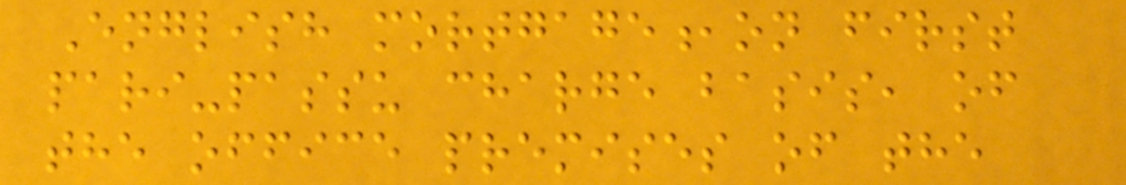English mortgage,on first
pari-passu charge basis, of
the office premises of the
